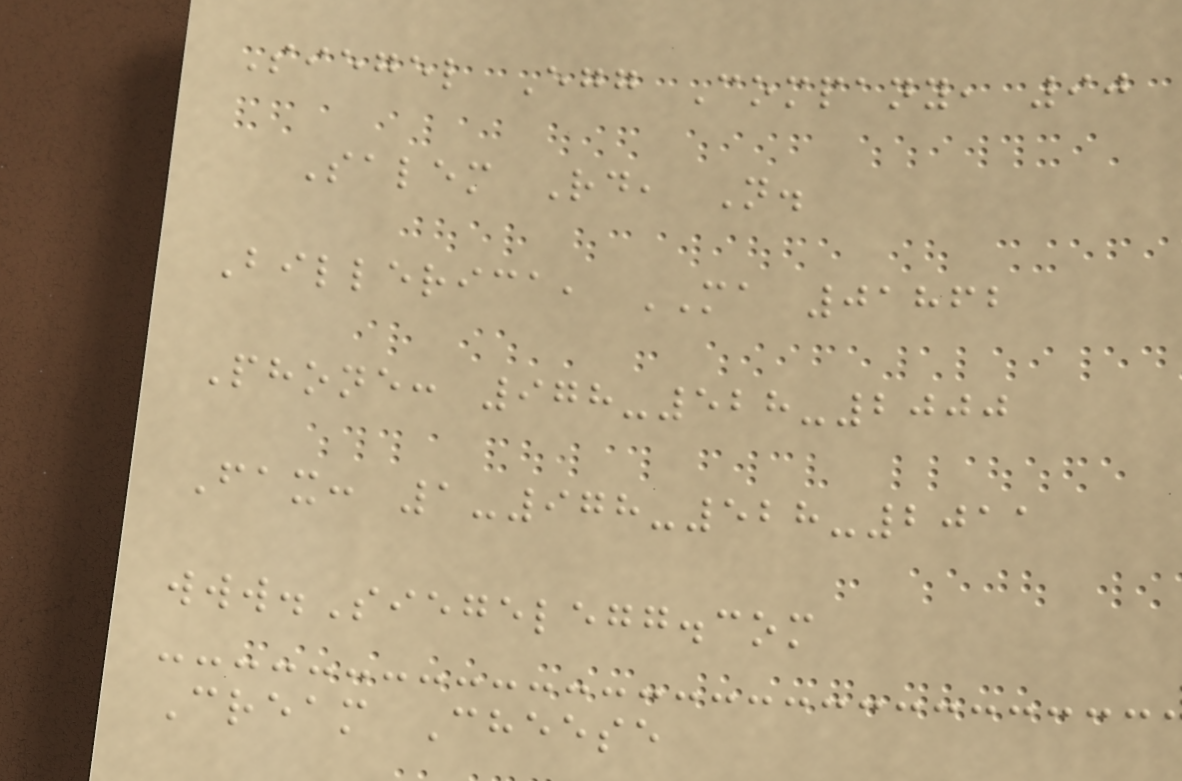Siegel Egg Company, 90
Salem Rd, N.
Billerica, MA 01862
Phone: 978-528-2000
Fax: 1-978-528-2011
www.Siegelegg.com
Cream Cheese
